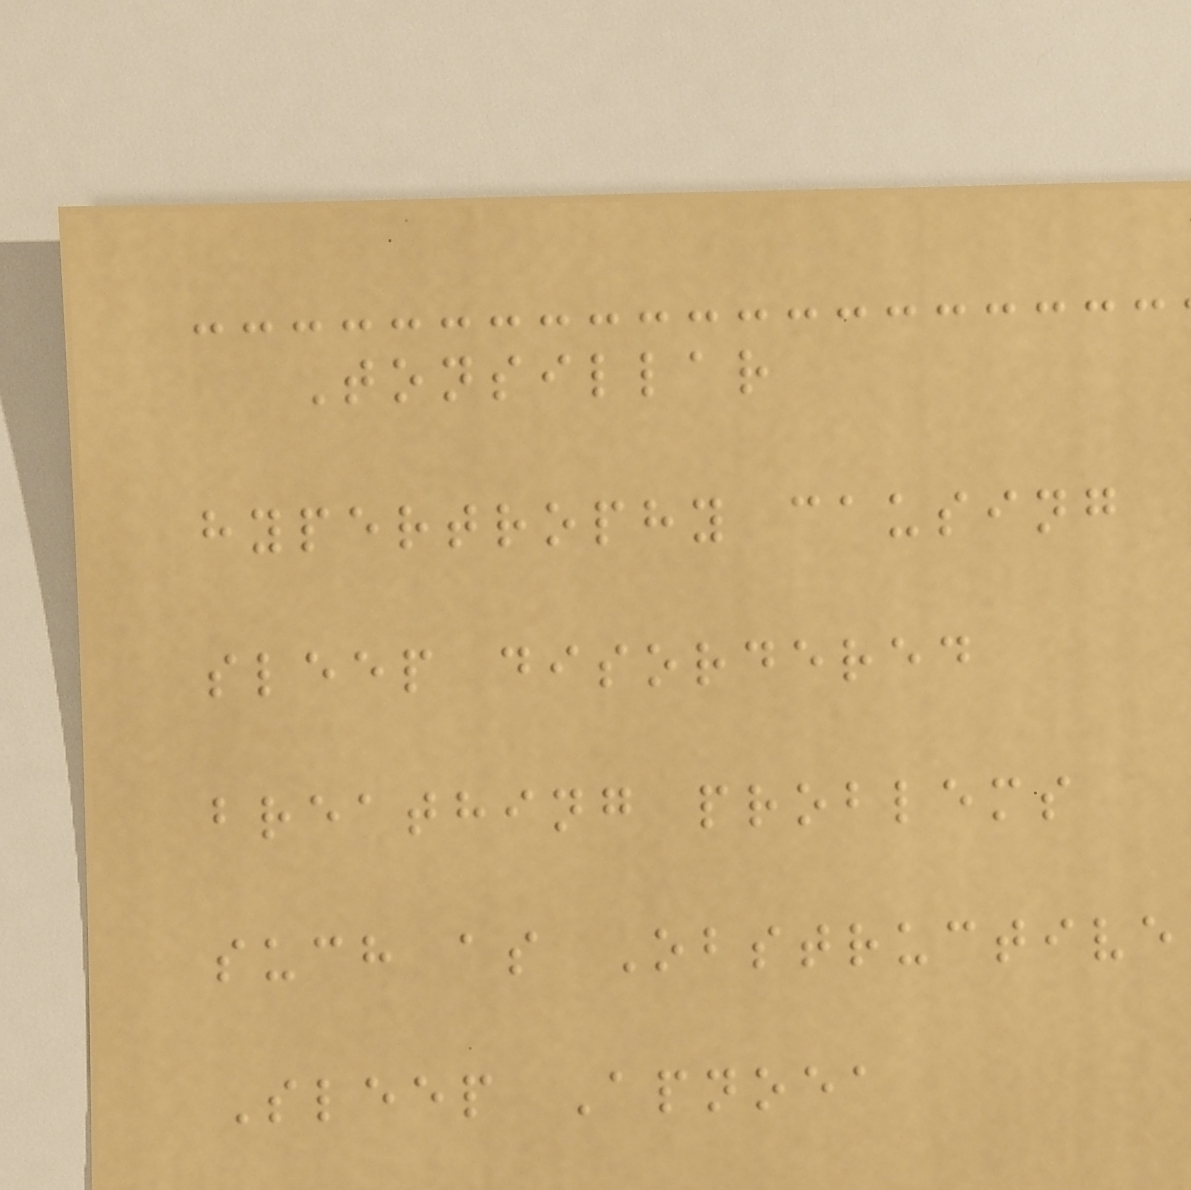Tonsillar
hypertrophy causing
sleep disordered
breathing problems
such as Obstructive
Sleep Apnoea
